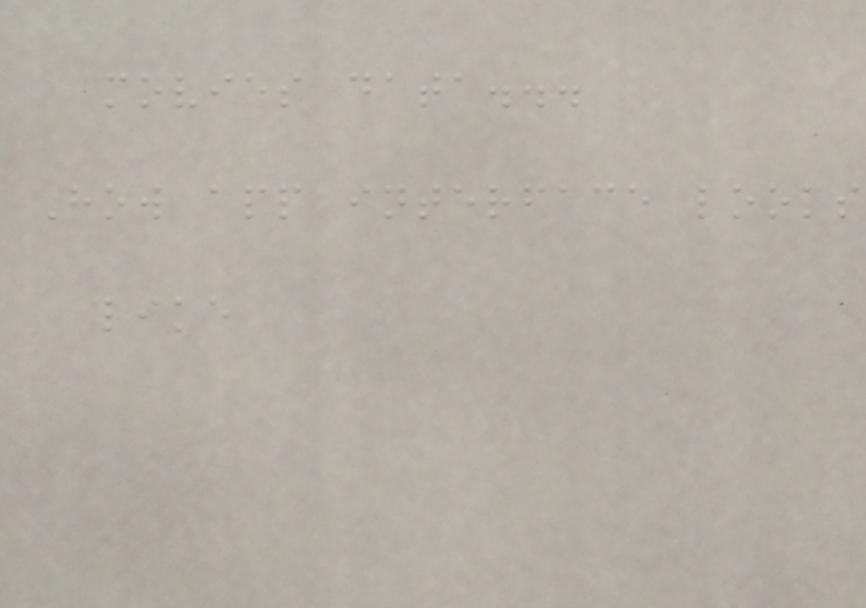movies data...
How app interface looks
like
